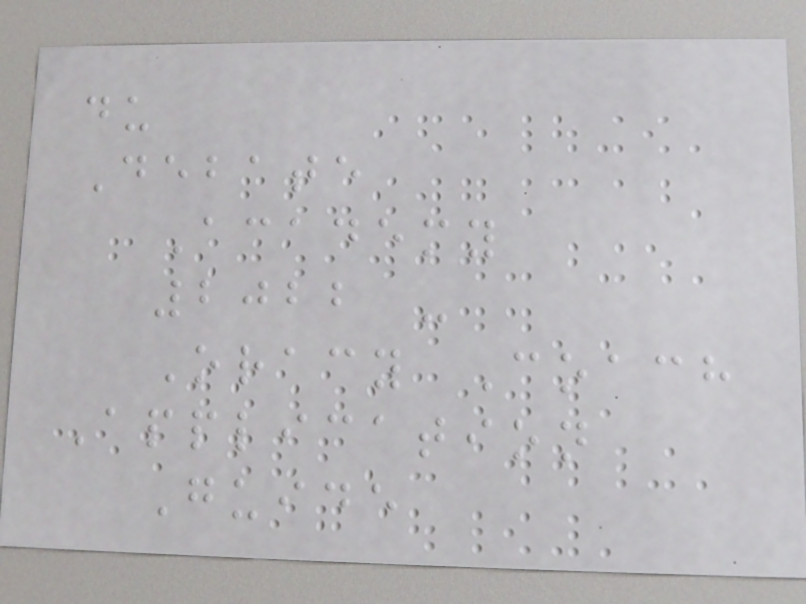du
Debate
Academy
2022 -
Oracy Coach
Application
Guide
